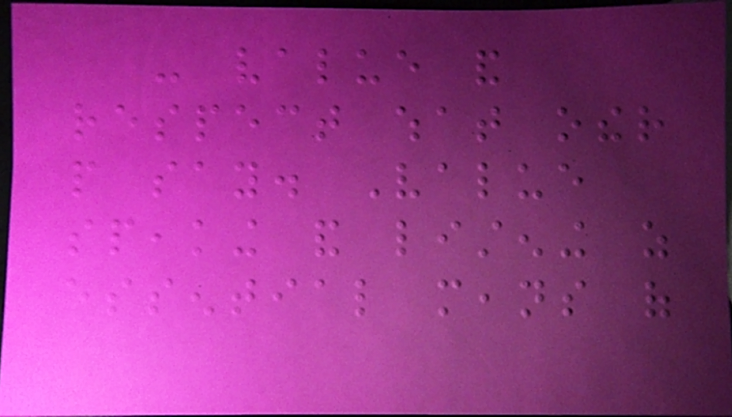- value and
respect what other
people say. Value
speaking and listening as
essential means of
